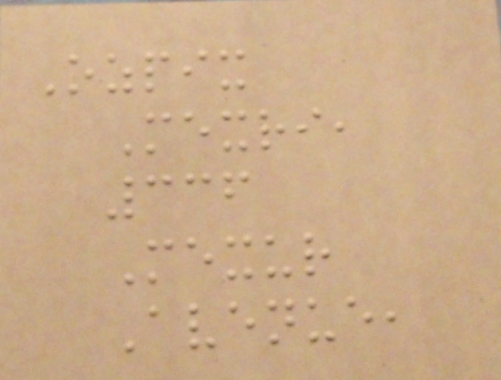Ozpix
Mexri,
336
Mexur
Avenue,
